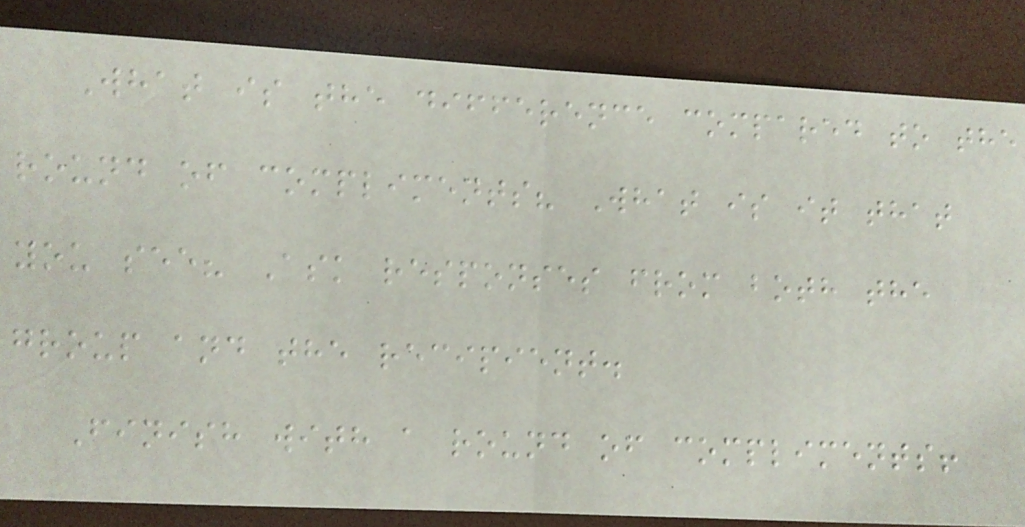What is the difference compared to the
round of compliments? What is it that
you see? Ask responses from both the
group and the recipient.
Finish with a round of compliments!
